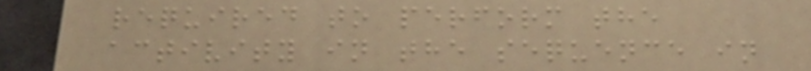required to perform the
activity in the sequence in
